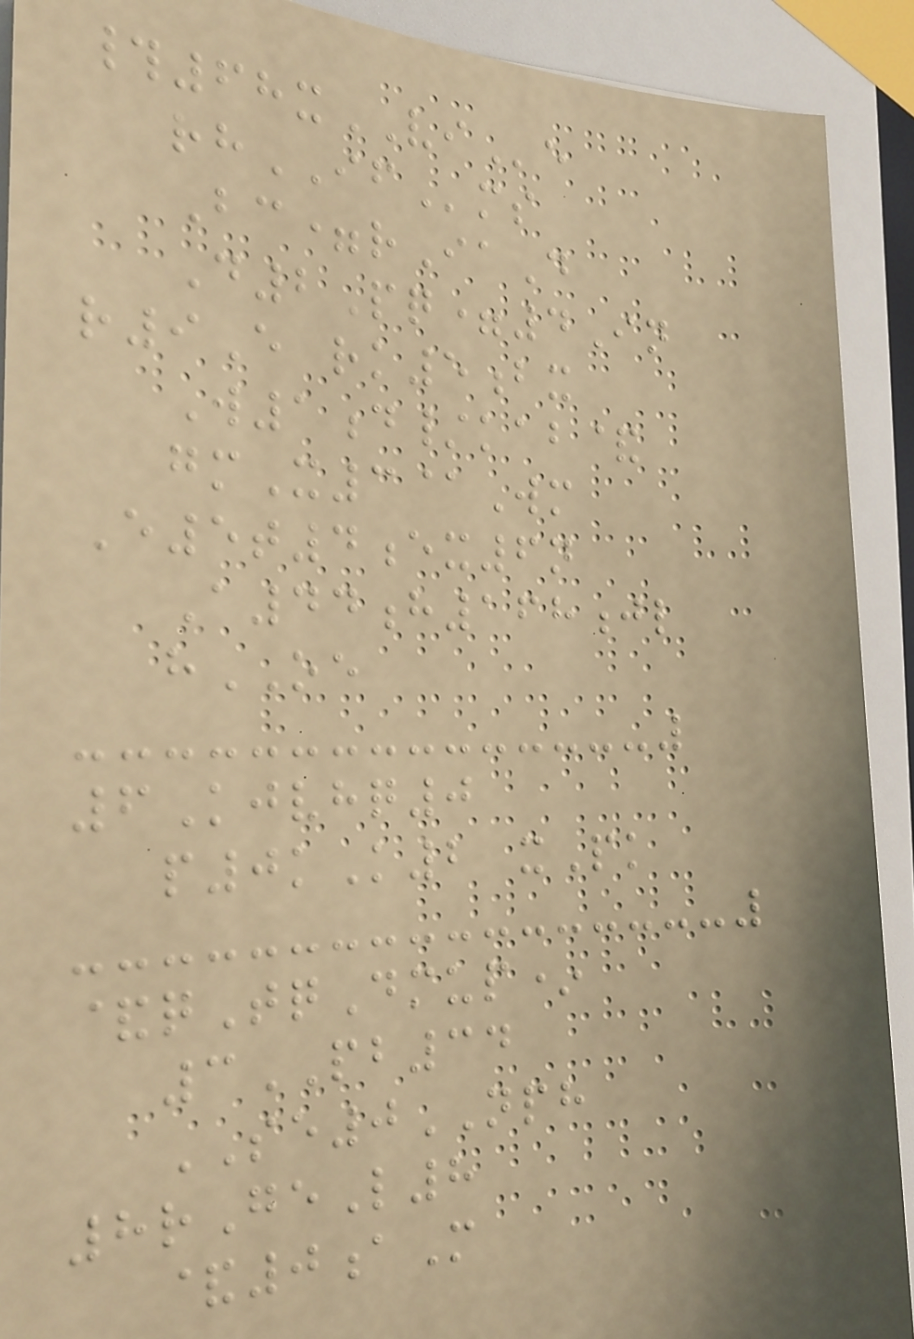#68xVIe
rhIFms
Bc=rIaD
D2Pq=4In
r9E rk5bx
W1d/kab&
gmX3@Wm
E5t4ex6n
A44h168jl
hOE
6Kjvhq0
p0kK2 xPk
&qTqDmup*
3PB34
SE0NPH
8rGeL8
&0aM
